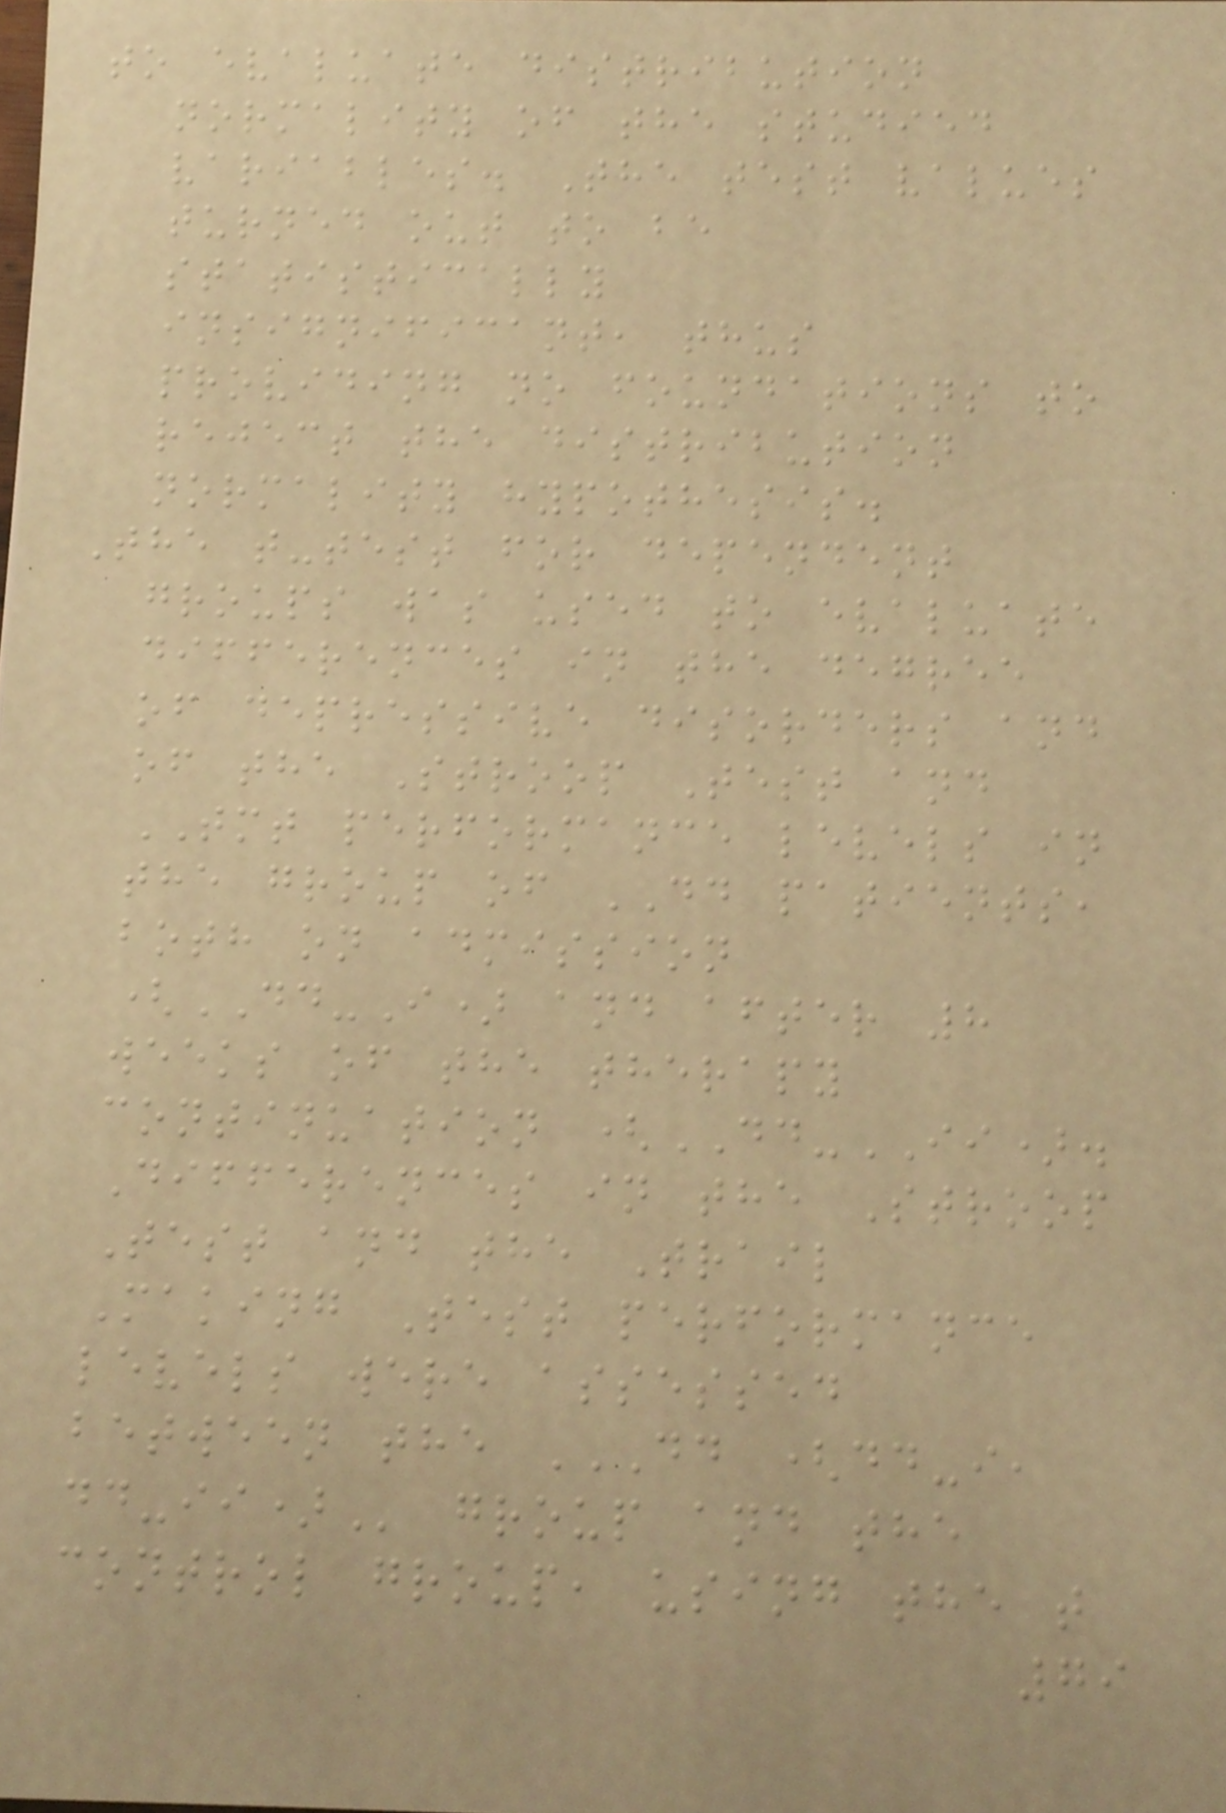to evaluate distribution
normality of the studied
variables. The test values
turned out to be
statistically
insignificant, thus
providing no foundations to
reject the distribution
normality hypothesis.
The t-test for dependent
groups was used to evaluate
differences in the degree
of depressive disorders and
of the Stroop Test and
TMT performance levels in
the group of DD patients,
both on admission
(DD-I) and after 8
weeks of the therapy
continuation (DD-II).
Differences in the Stroop
Test and the Trail
Making Test performance
levels were assessed
between the DD (DD-I,
DD-II) group and the
control group, using the t
79
